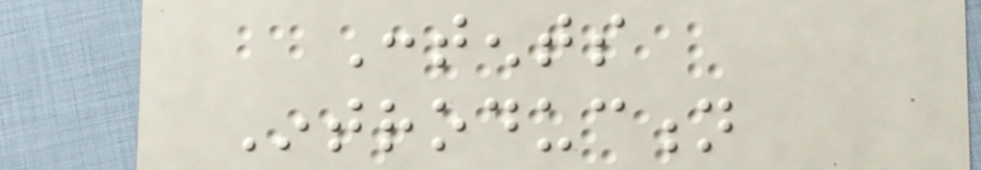Contents
Introduction
